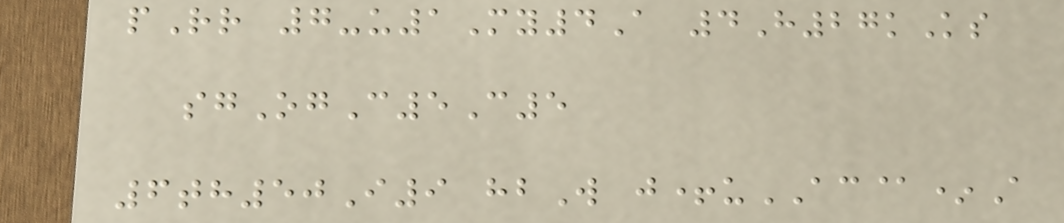pRr 7-u1My4A 4H27kKs
sgOgC5C5
6th50I9 hbW j+uAC@*A
